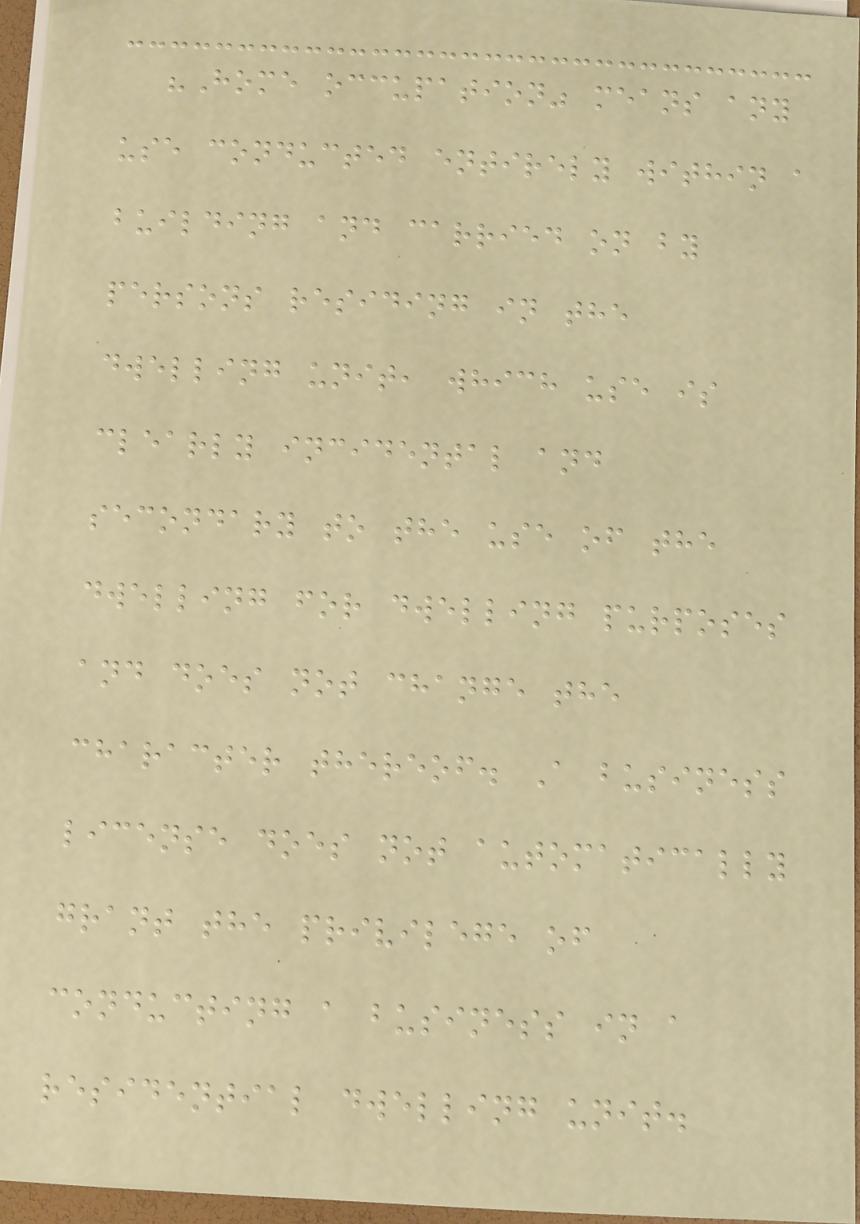"Home occupation" means any
use conducted entirely within a
building and carried on by
persons residing in the
dwelling unit, which use is
clearly incidental and
secondary to the use of the
dwelling for dwelling purposes
and does not change the
character thereof. A business
license does not automatically
grant the privilege of
conducting a business in a
residential dwelling unit.
